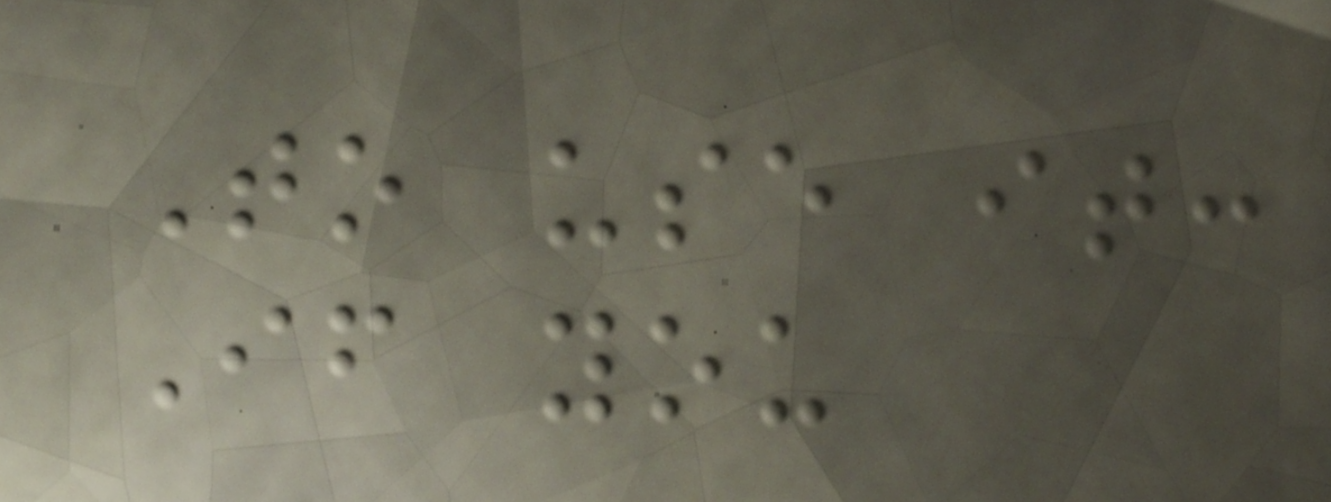To use it:
If you
